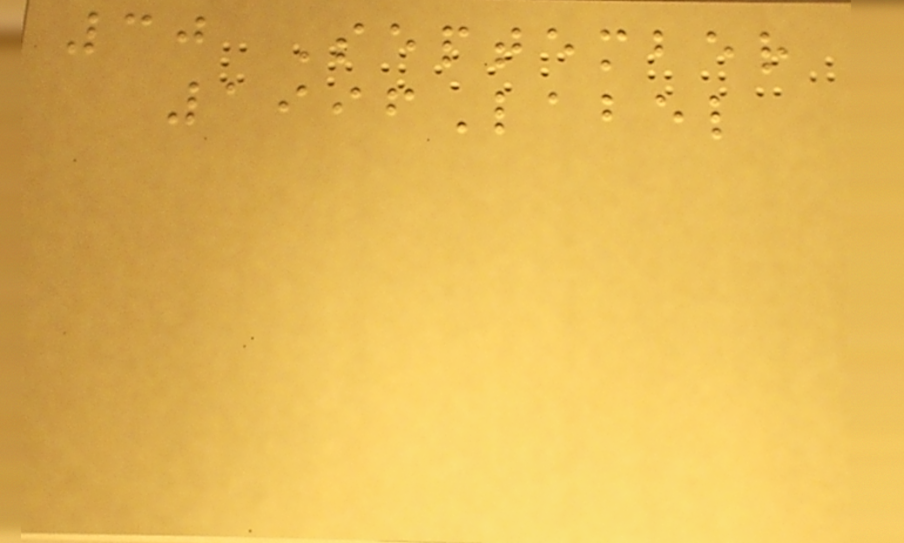30 September
1996Label
